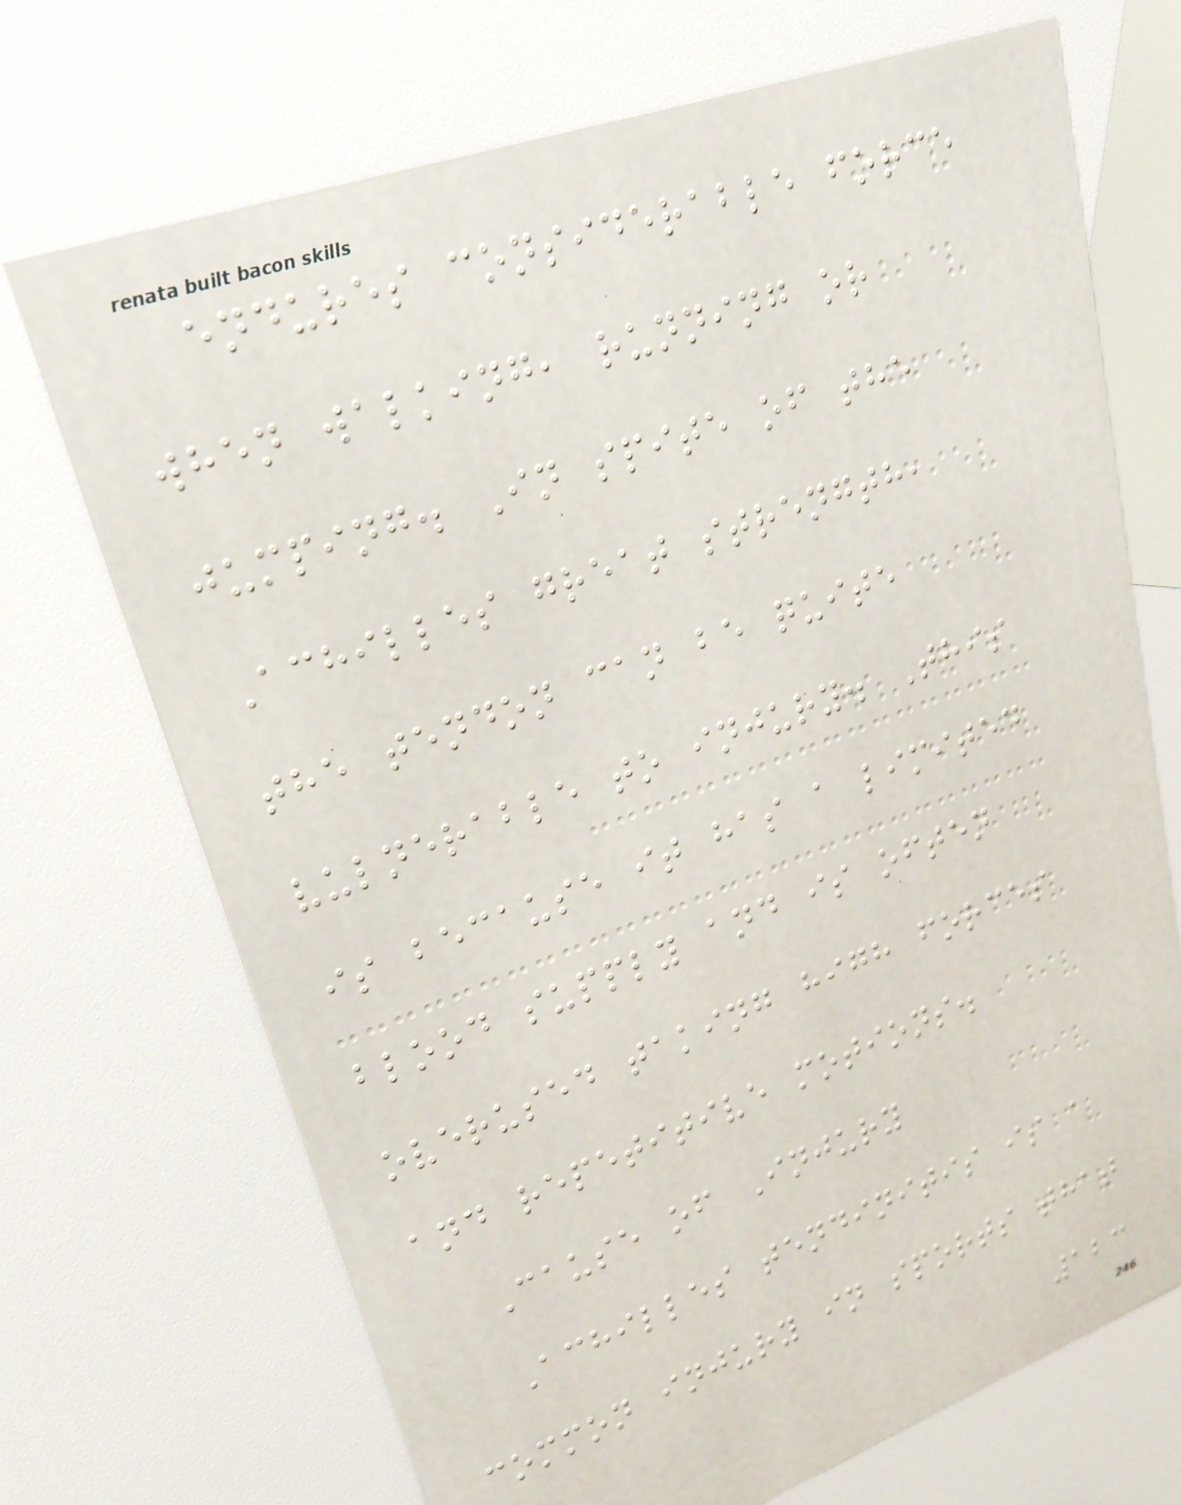endures considerable force
when walking, running or
jumping. In spite of the
Achilles great strength,
the tendon can be quite
vulnerable to injury. This
is because it has a limited
blood supply and is often
overused taking high forces
and repetitive motions.
Cause of Injury
Achilles tendinitis is a
common injury in sports that
123
